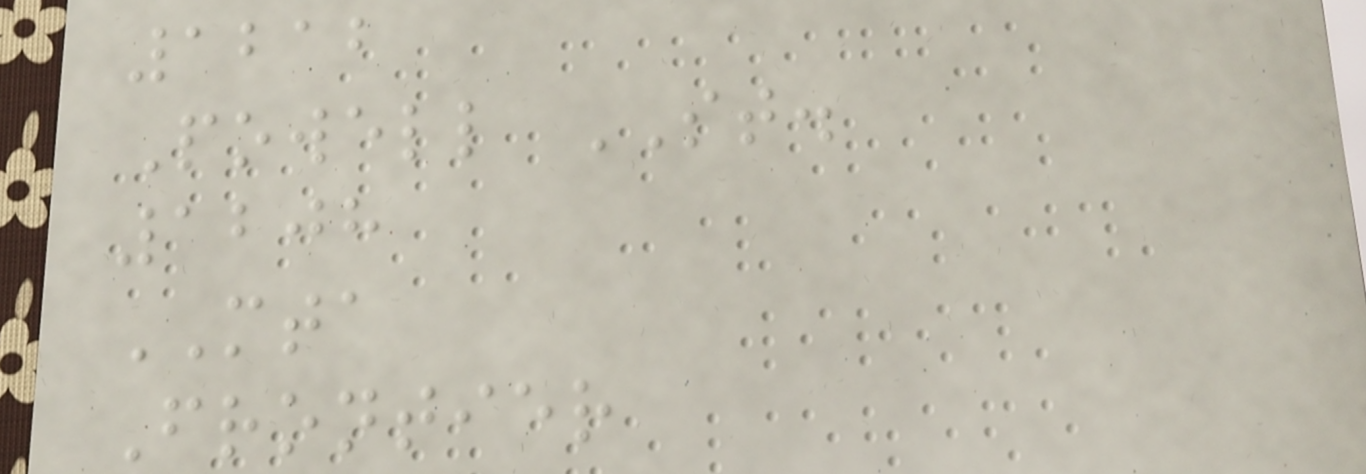1212
Powell ST.
1208
MTA
Frontier
